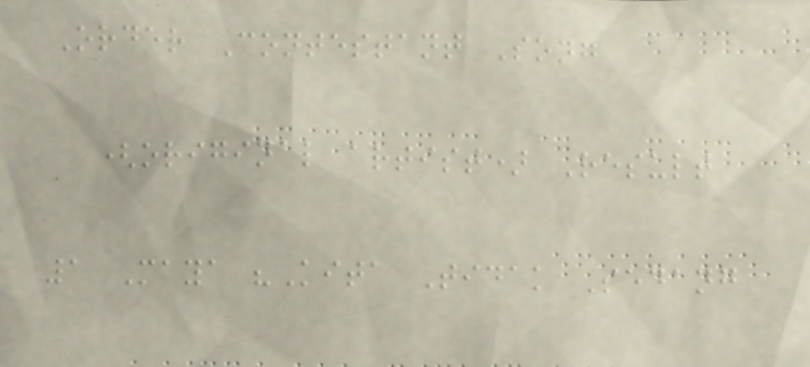Order Contestant Song
(original artist) Result
1 Maya "Kita Tidak Sedang
